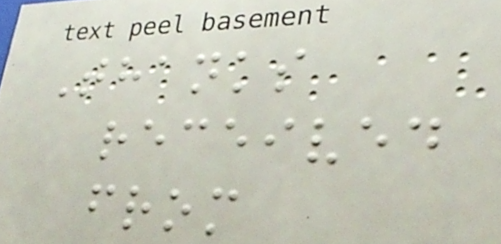Thanks
received
from
